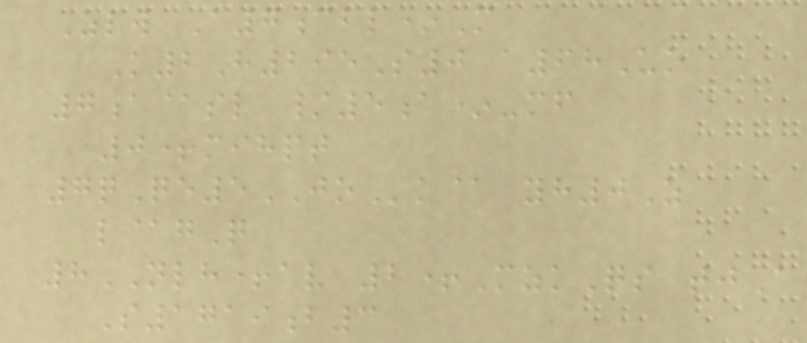Zlw A7cbl*M
K2H295S0 a68Uo
7a@sl /5a*-mf
0+mihpt
7qQe5JOk@ yh0Z
l@gQ
8NLH+av 2+MzkQs tjA
S1719b3
